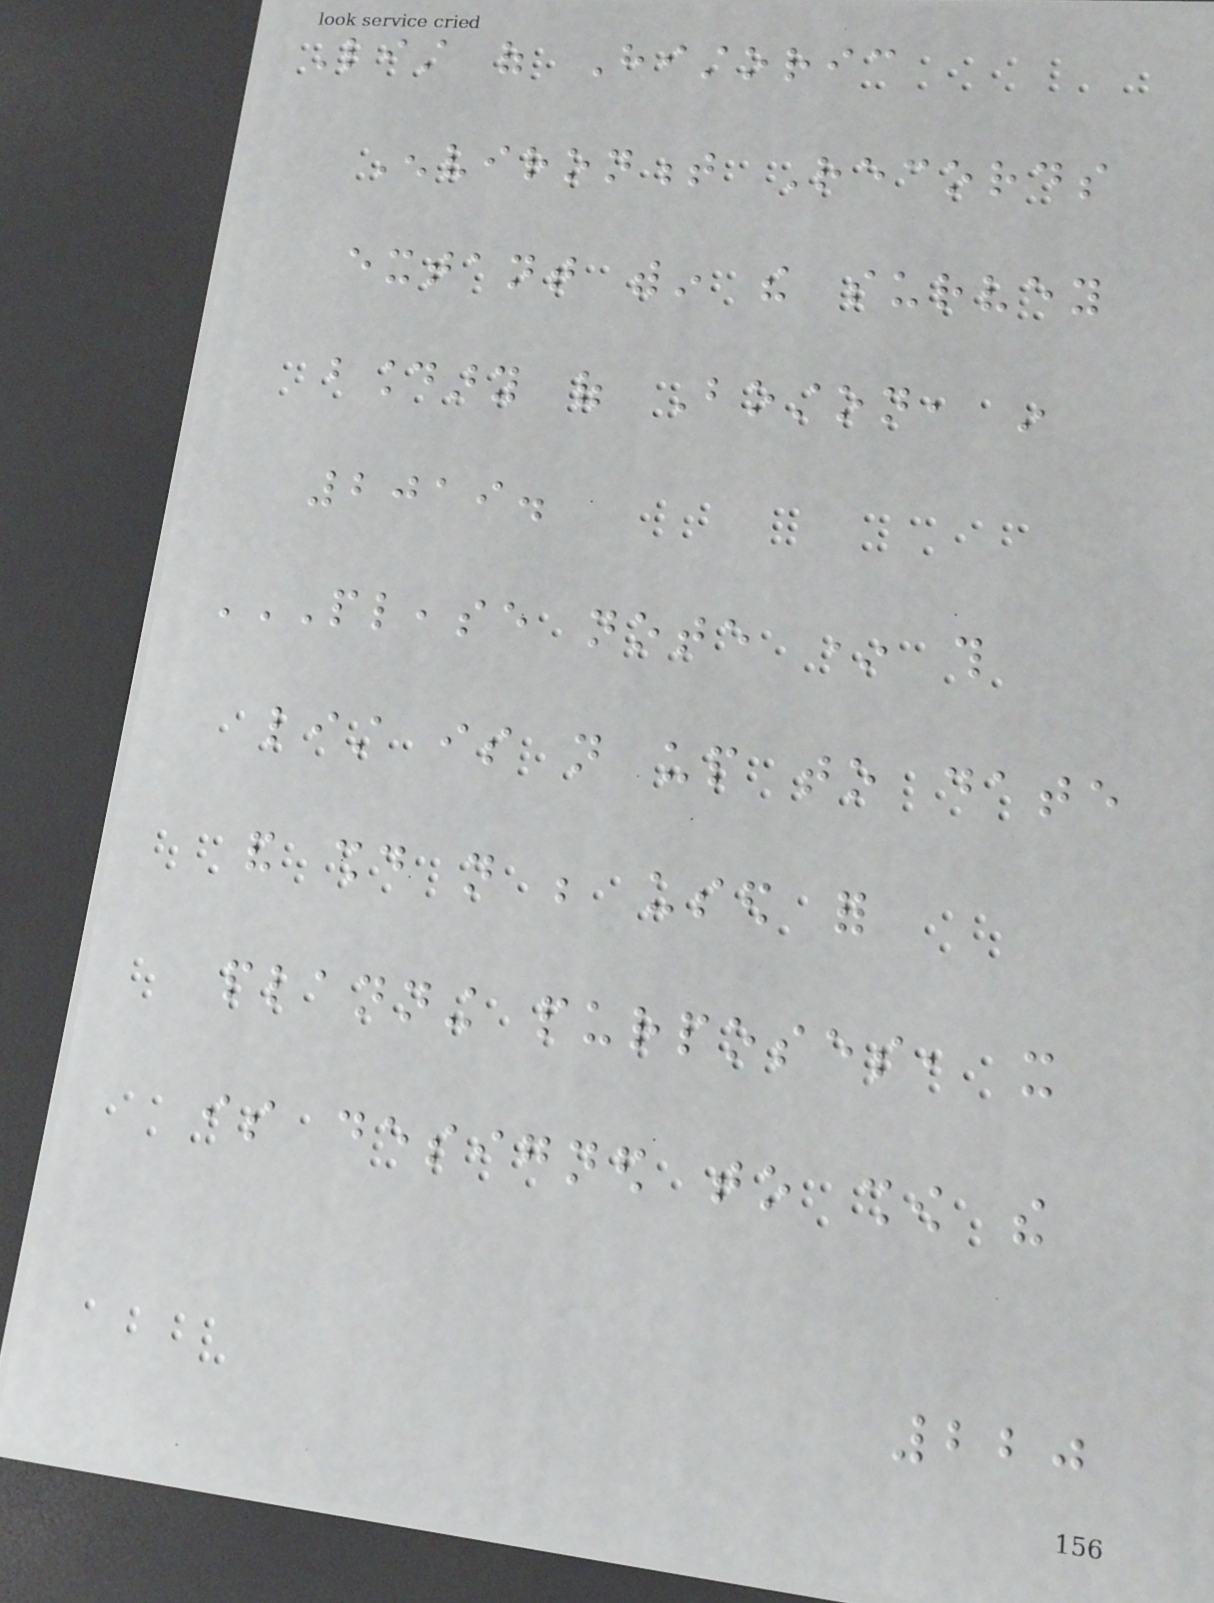List of Historic
Environment Records
extant within the survey
boundary of Boston, in
2019.
PLEASE NOTE * THIS
LIST IS NOT UP TO DATE
AND SHOULD NOT BE USED FOR
PLANNING PURPOSES, IT
IS DESIGNED TO SHOW THE
220
